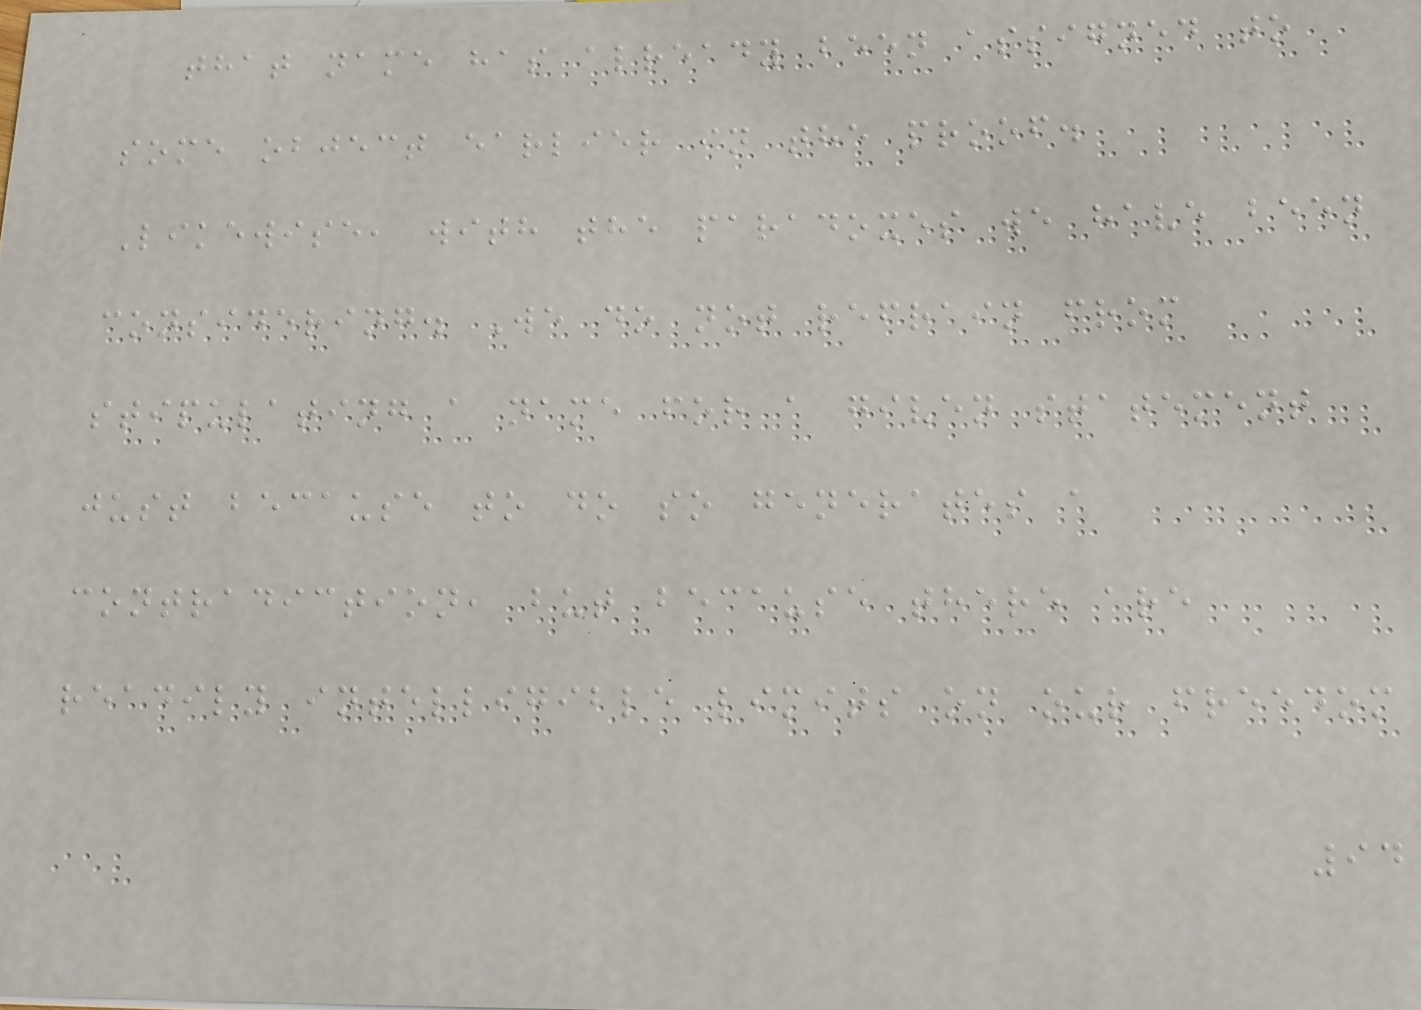that name has already been assigned to
some object earlier in the proof.
Likewise, with the paradoxes we have been
considering. We do not refrain from
stipulating a name for a given statement
just because to do so generates a
contradiction, but because there are
readily intelligible limits on our freedom
94
